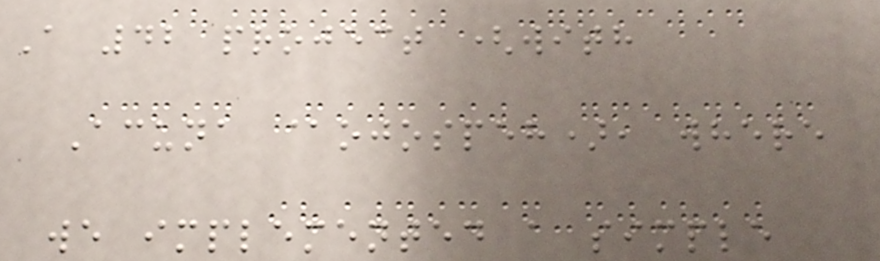A 42 project (with
Acuna @ojospeh), where
we implemented a simple
